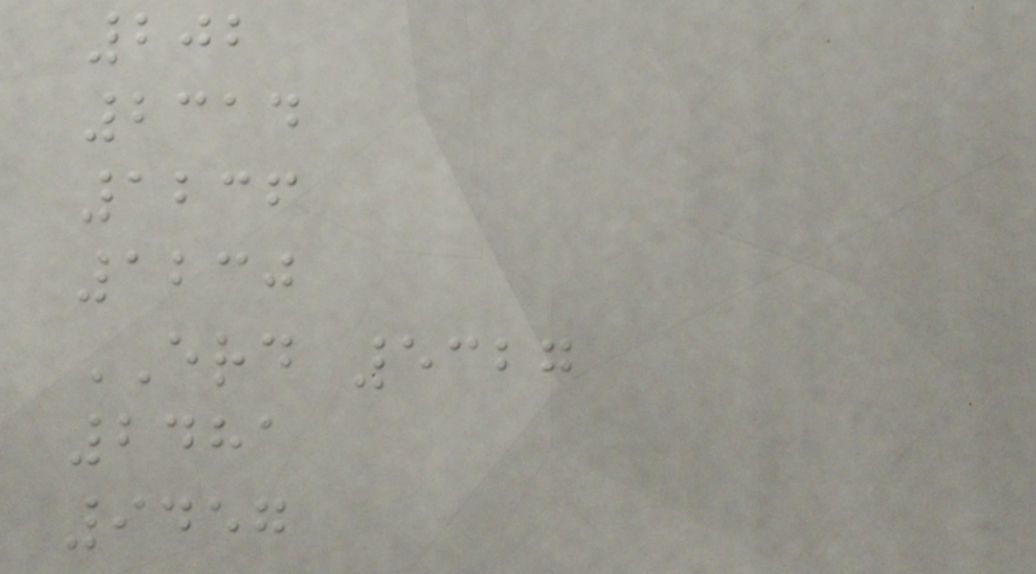202
2314
1236
1230
ERD 5327
2481
9457
